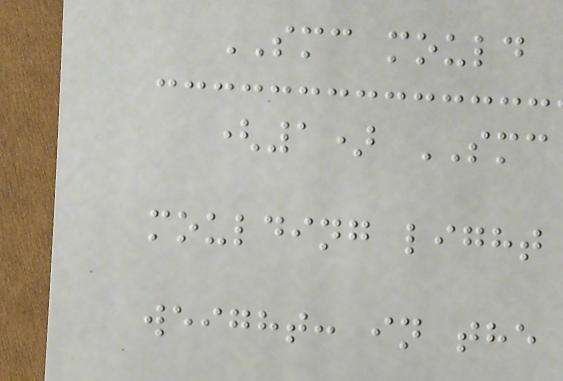SMC mould
(1) SMC
moulding light
weight: in the
